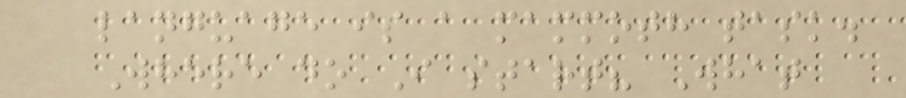language is a mammoth task.
Where do I start? What
